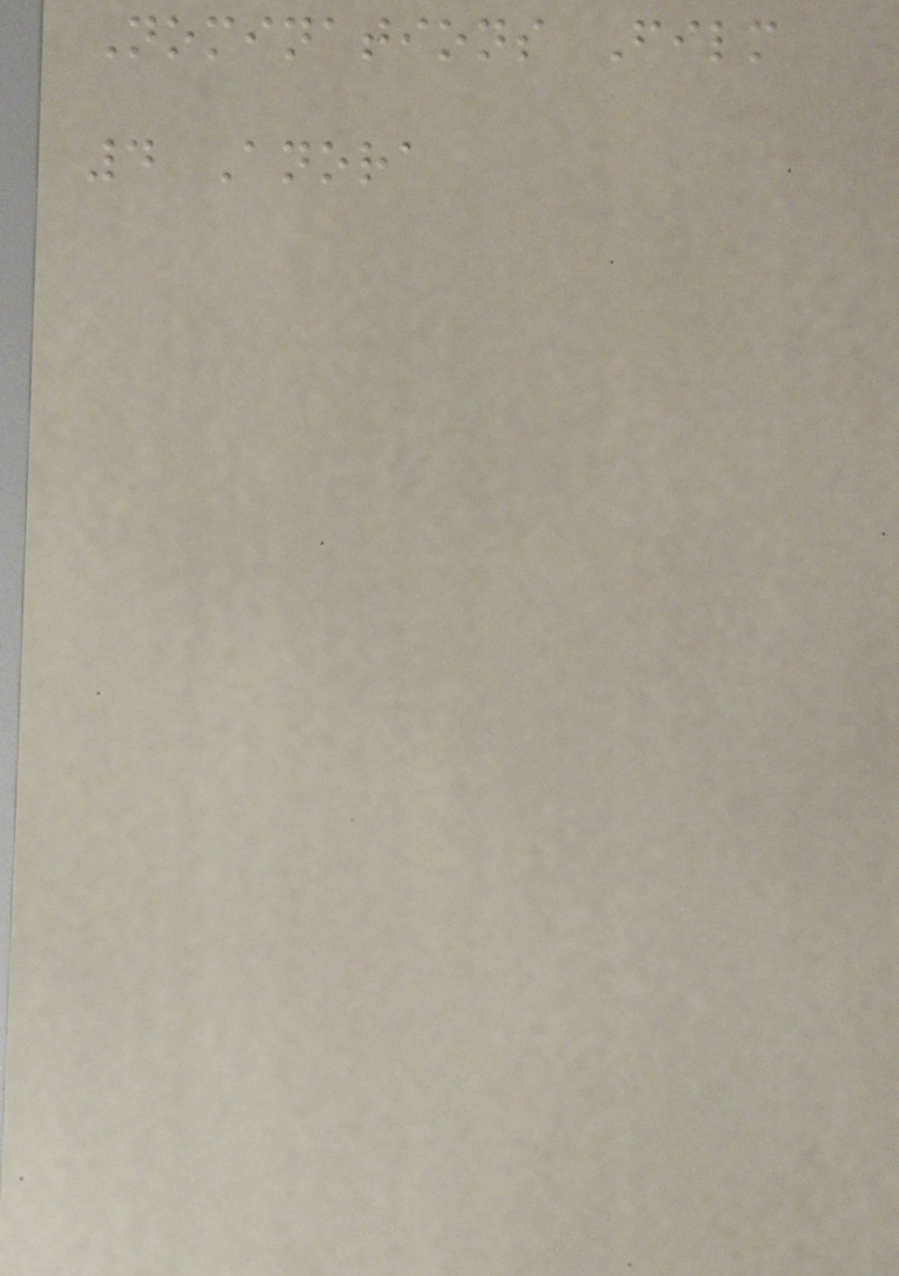Nominations Film
4 Anora
